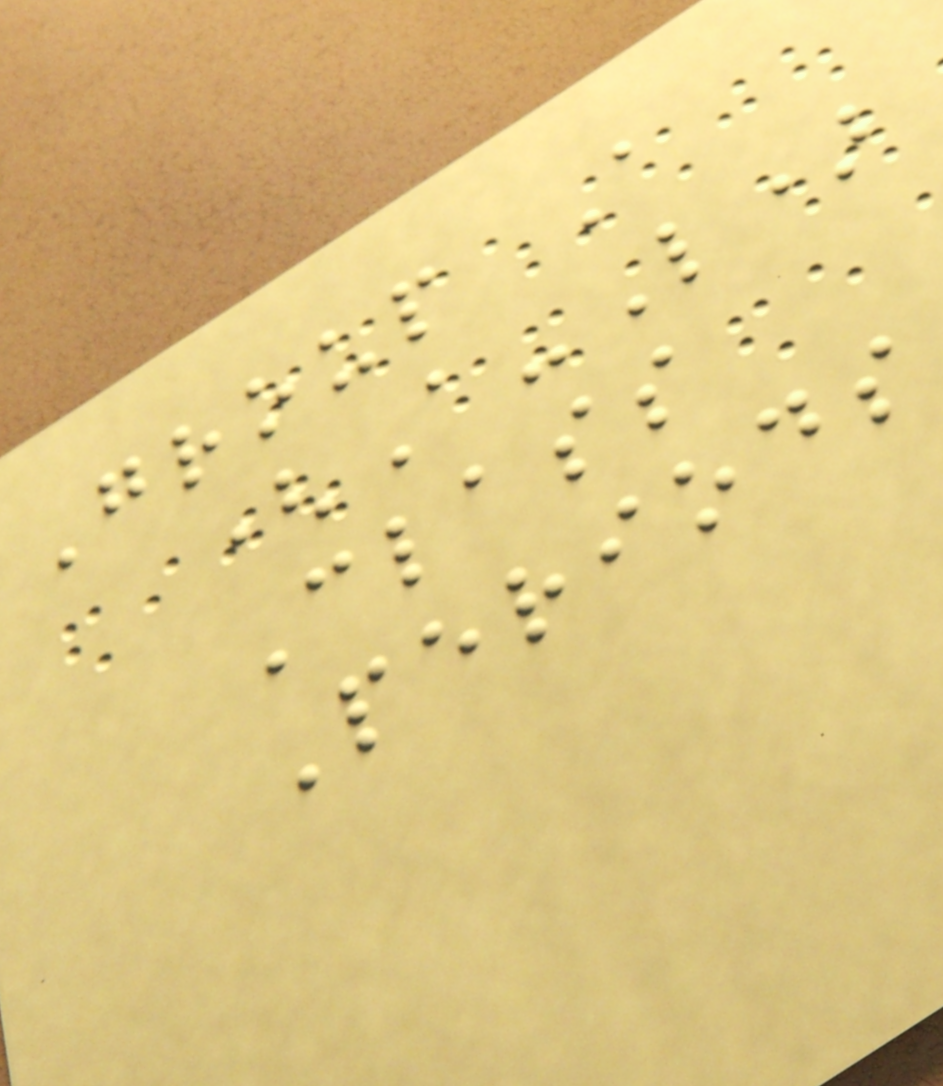Group A
(A-L)
Class
Periods
